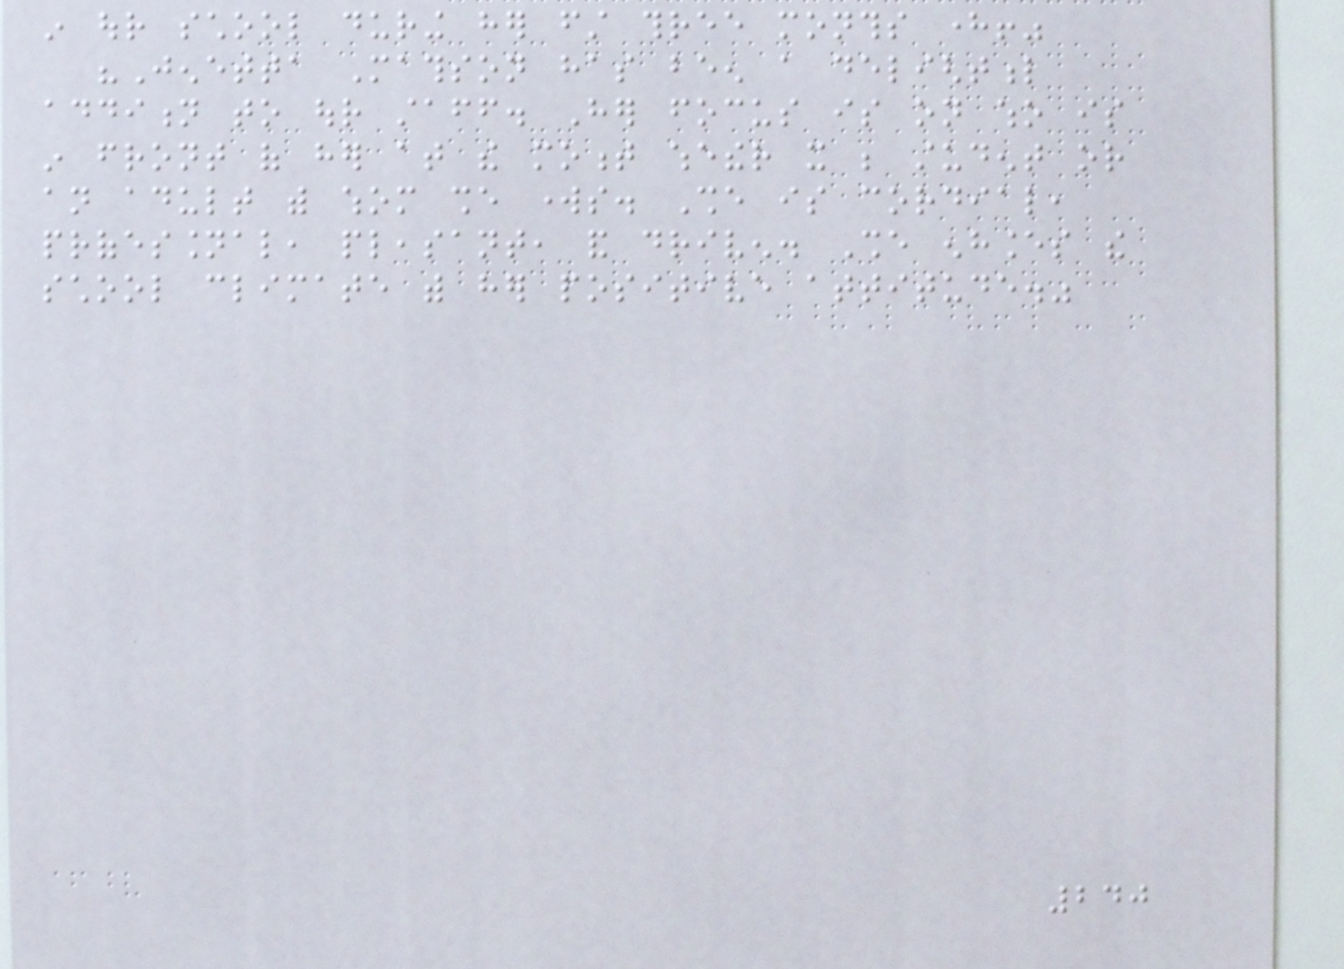in our school during her first three months here!"
"Jenetta Mathson has been a delightful
addition to our staff. Her focus is on who is
in front of her at the moment whether it be student or
an adult with whom she works. She is cordial,
professional, pleasant, and driven. She enhances the
school climate with her positive attitude."
240
